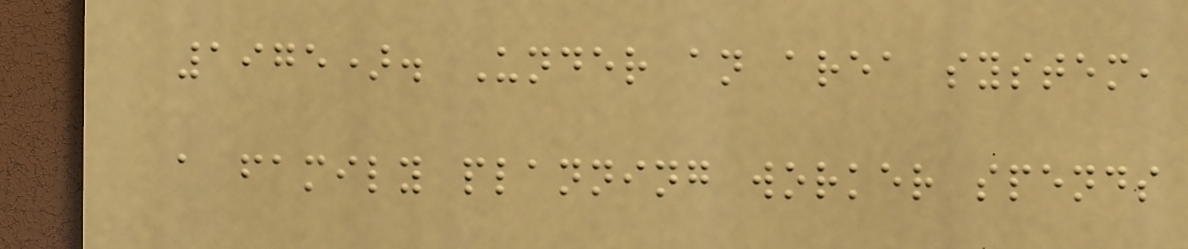1975). Under an area system,
a family planning worker spends
